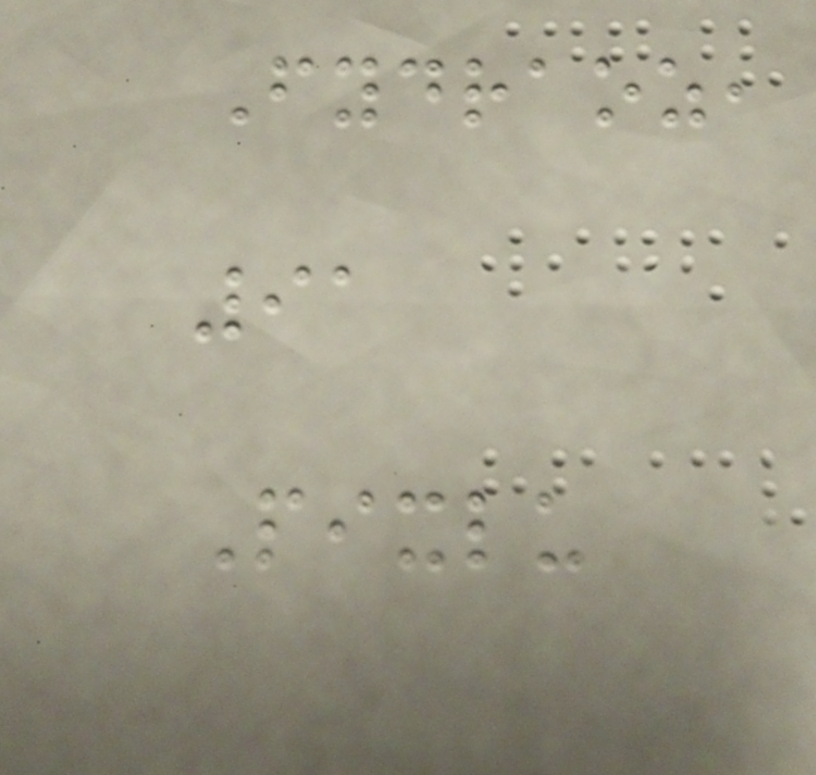Fydraoz,
91
Pixlu
